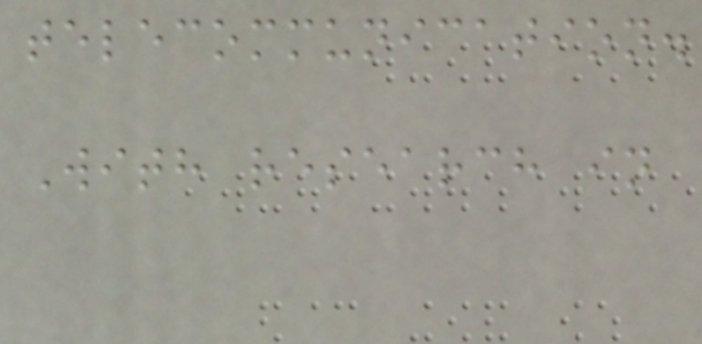telecommunication.
With research in
